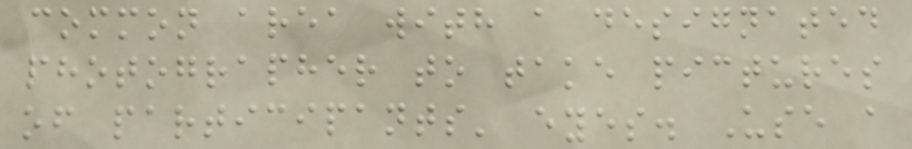common area with a designated
photographer to take pictures
of participants' eyes. Use a
